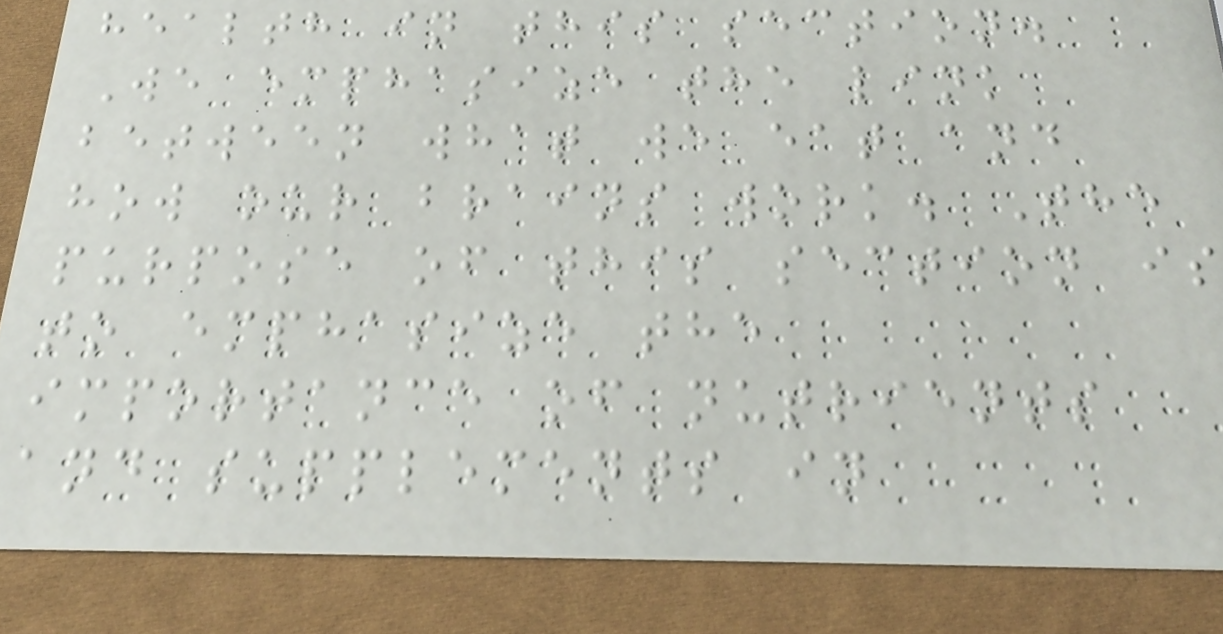health in this section.
We emphasize the link
between what we eat and
how our brains work. The
purpose of this section is
to emphasize the
importance of nutrients
and supplements in
